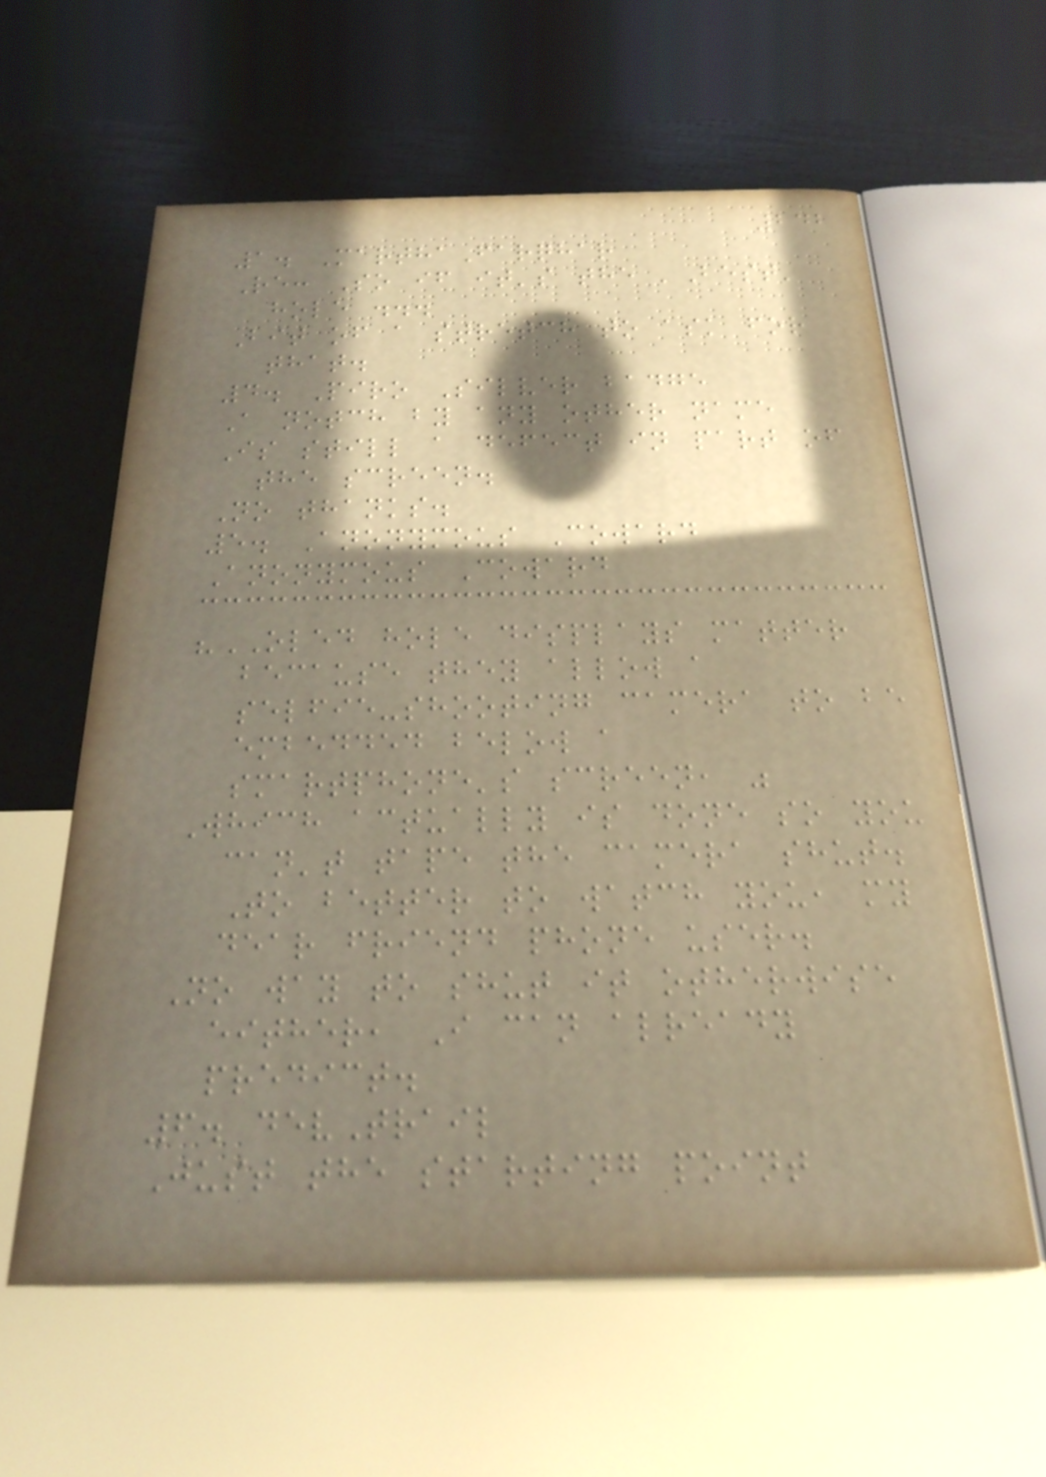242
1. MarthaFarqhar
Re: So if it's the 'Best'
hole ...
Bit of a stretch to ask for
that.
4. Piro Silver badge
A notch by any other name
Is still a defect in part of
the screen.
No thanks.
5. Anonymous Coward
Anonymous Coward
"OLED hole displays matter
because they allow a
selfie-shooting camera to be
embedded below a
smartphone's screen, "
Which actually is done so you
can't tape the camera shut.
To better to watch you, my
dear friend phone user.
No way to shut it otherwise
either, I can already
predict.
6. devTrail
Just the starting point
